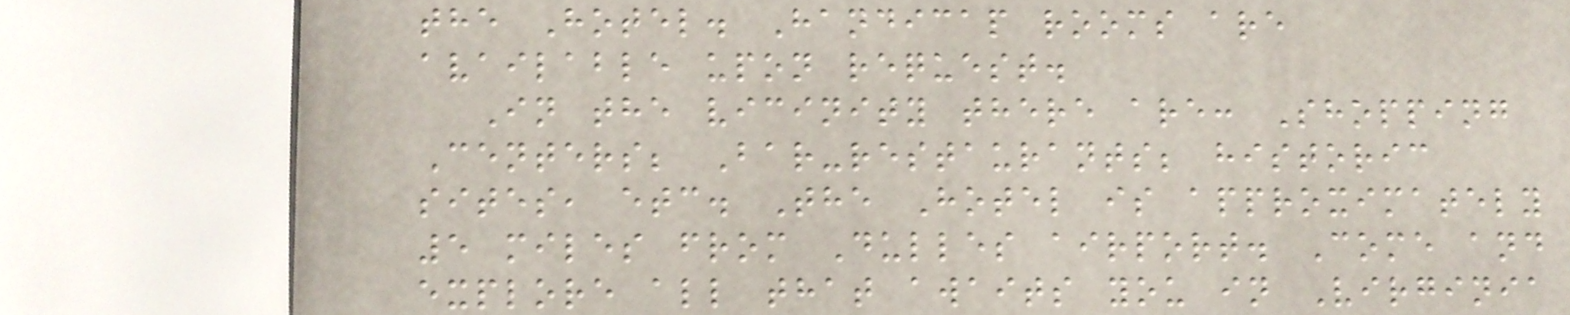the Hotel. Handicap rooms are
available upon request.
In the vicinity there are: Shopping
Centers; Bar-restaurants; historic
sites, etc. The Hotel is approximately
5 miles from Dulles airport. Come and
explore all that awaits you in Virginia
